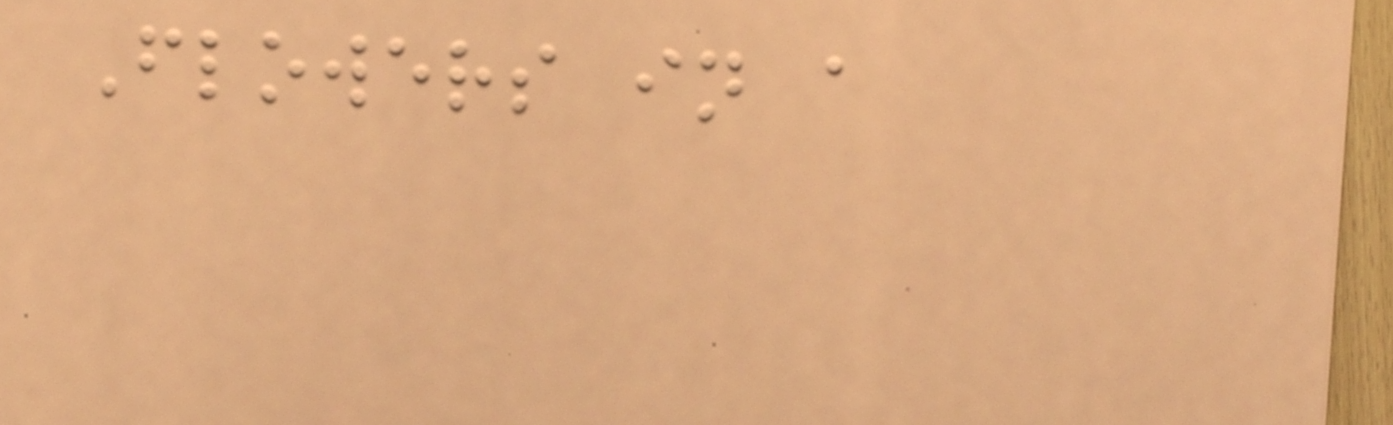Flowers in a
